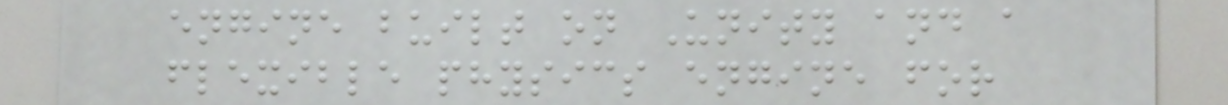engine built on Unity and a
flexible physics engine for
